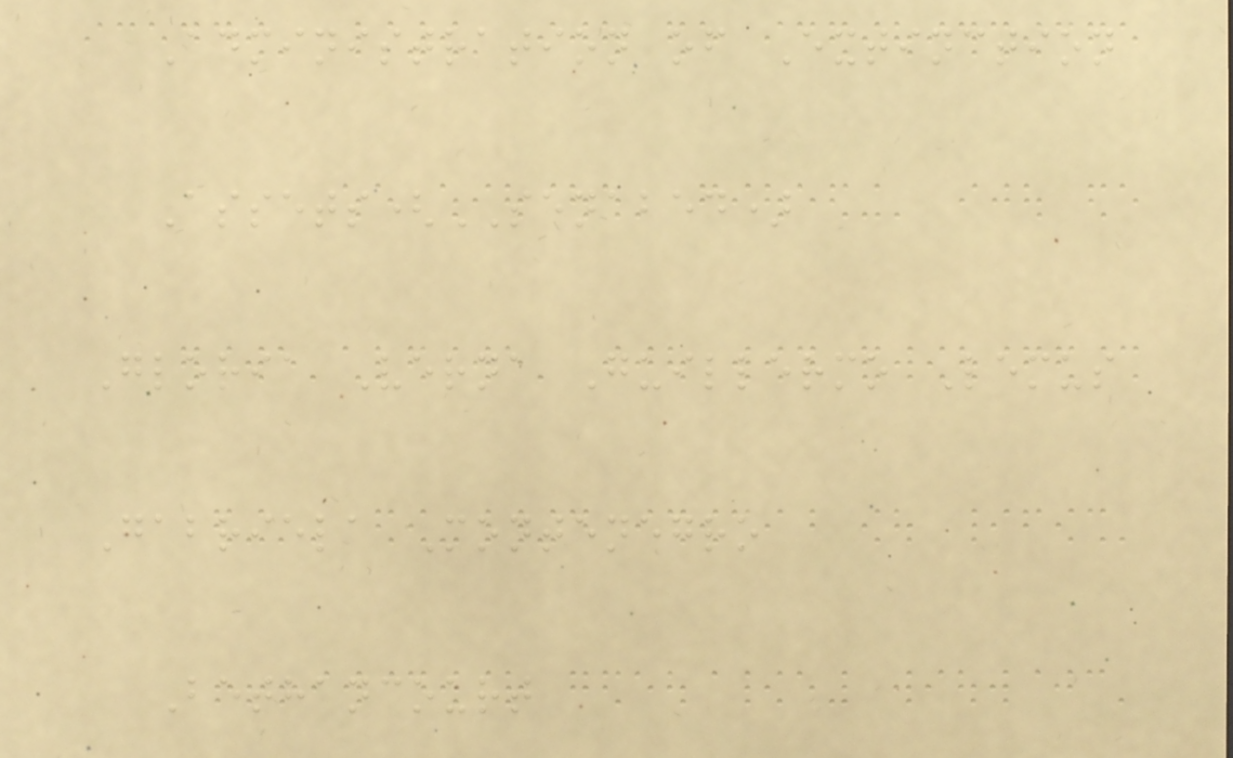Administration of Extinction
Assets(SENABED)
Gloria Verna Guillermo Lemus
Gabriela Montenegro
Bethancourt
